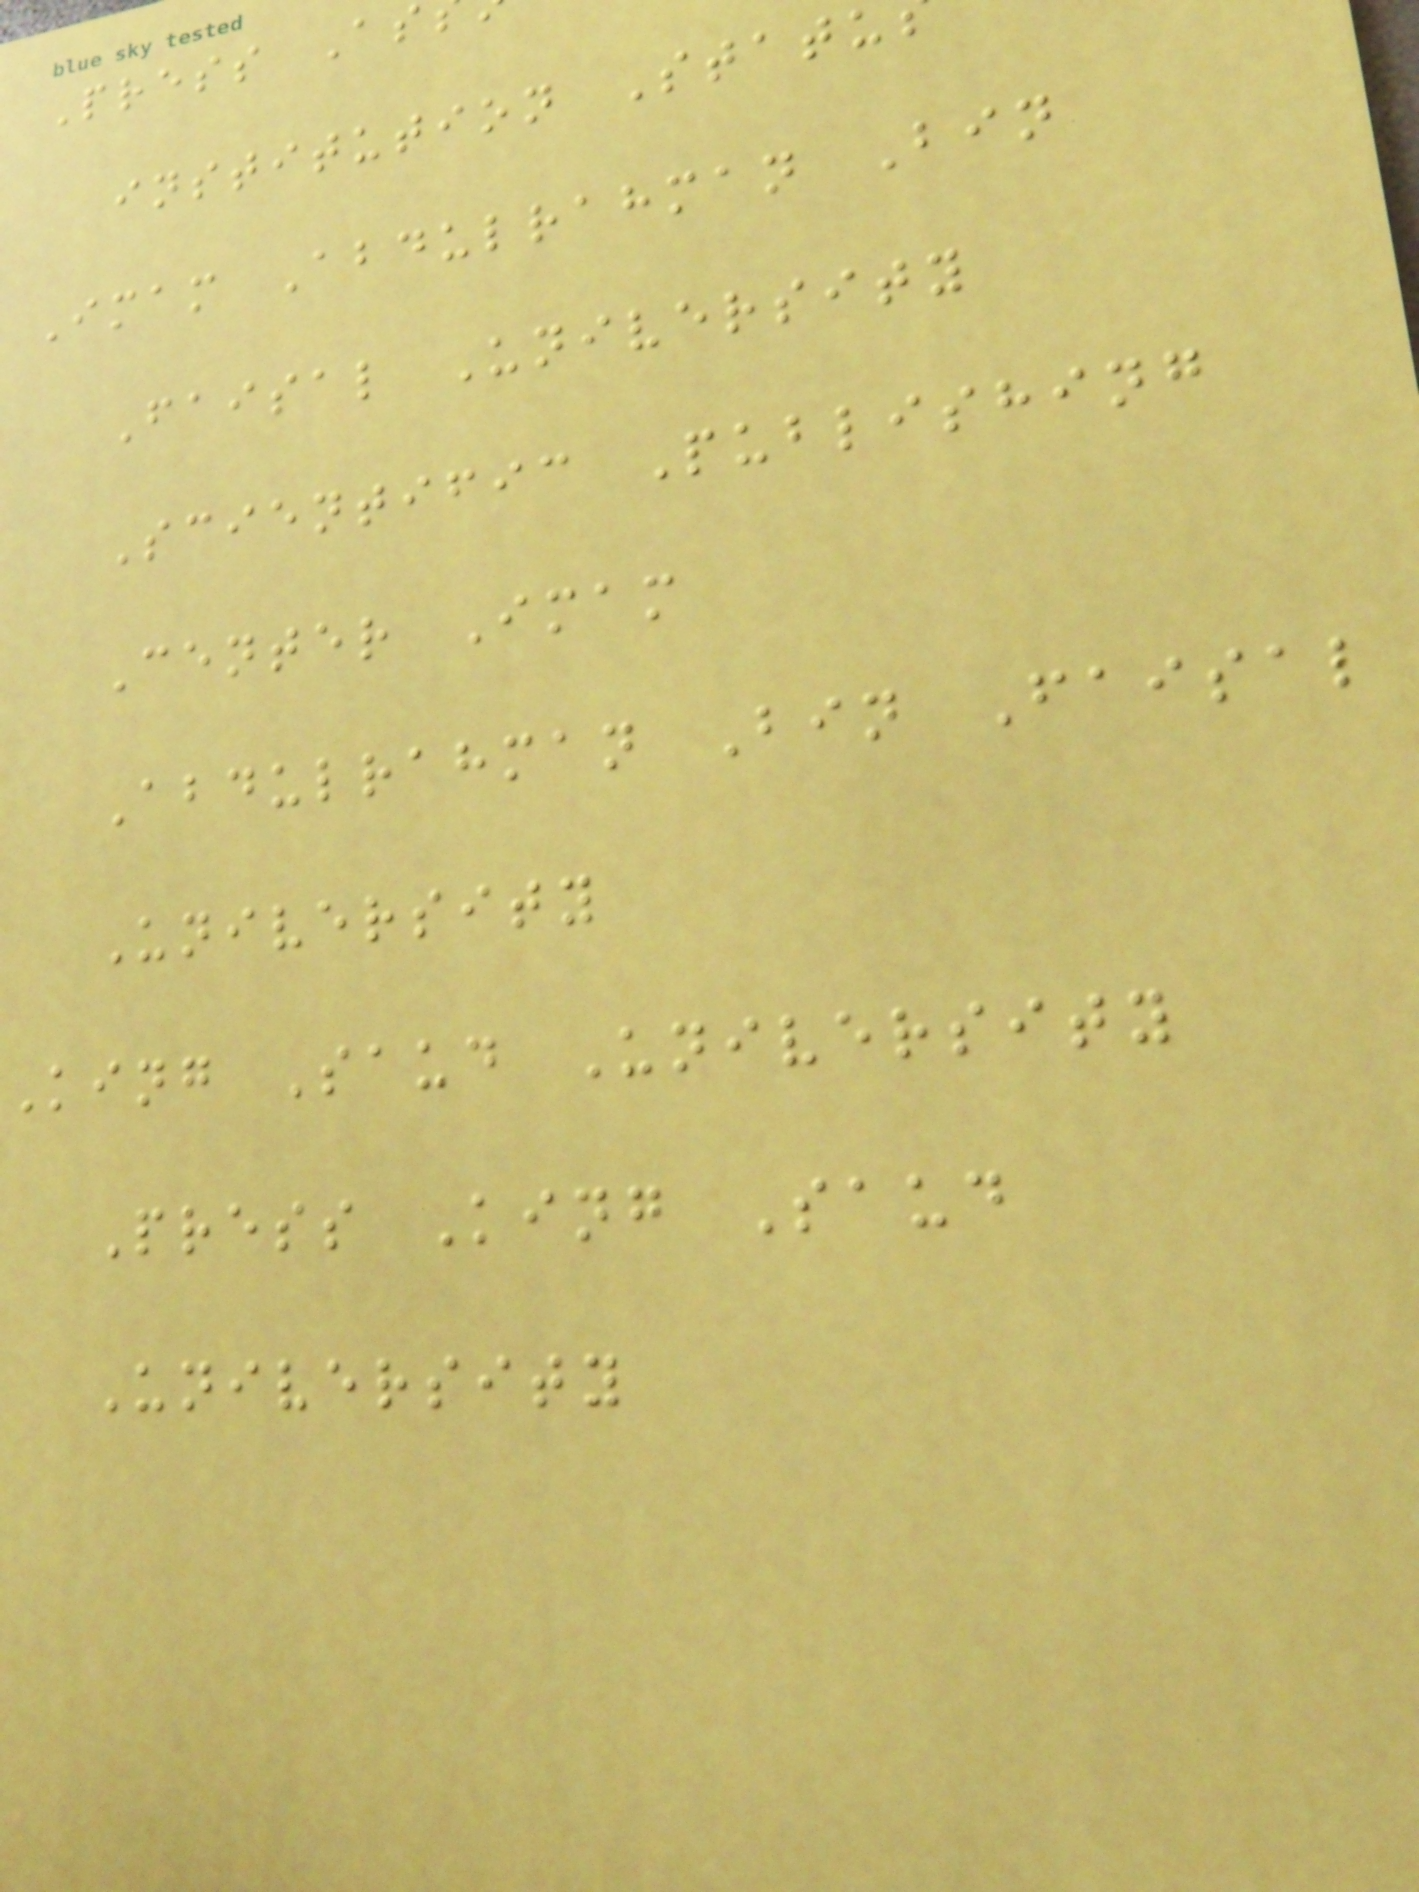Press As
institution Statu
Imam Abdulrahman Bin
Faisal University
Scientific Publishing
Center Imam
Abdulrahman Bin Faisal
University
King Saud University
Press King Saud
University
